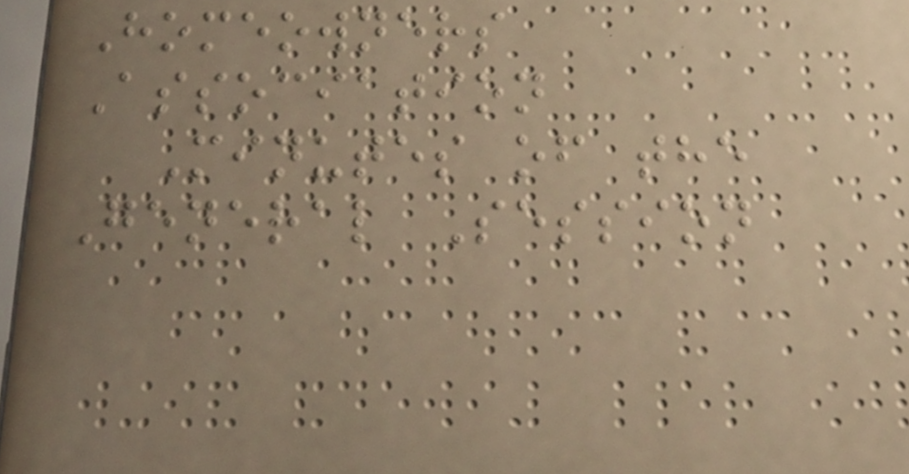Homeowners
Association
Minutes of the
General Session
